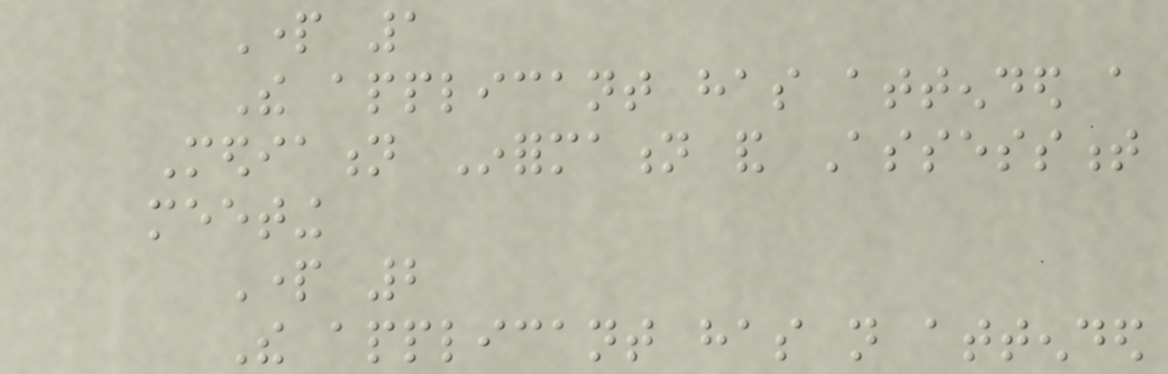Part 1
The applicant has attended a
Mediation Information and Assessment
meeting
Part 2
The applicant has not attended
